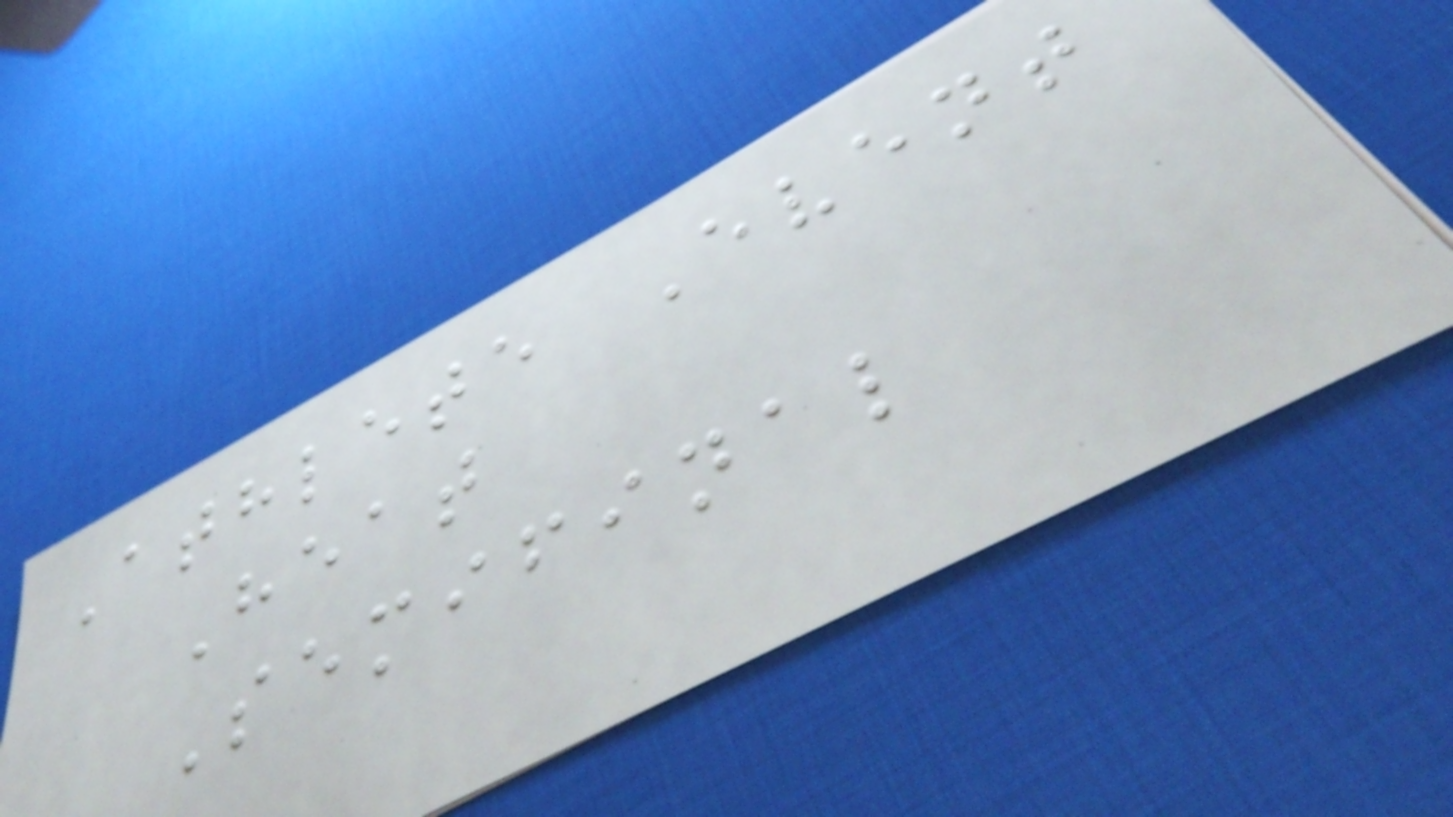Athlete Event
Heat
Semifinal
